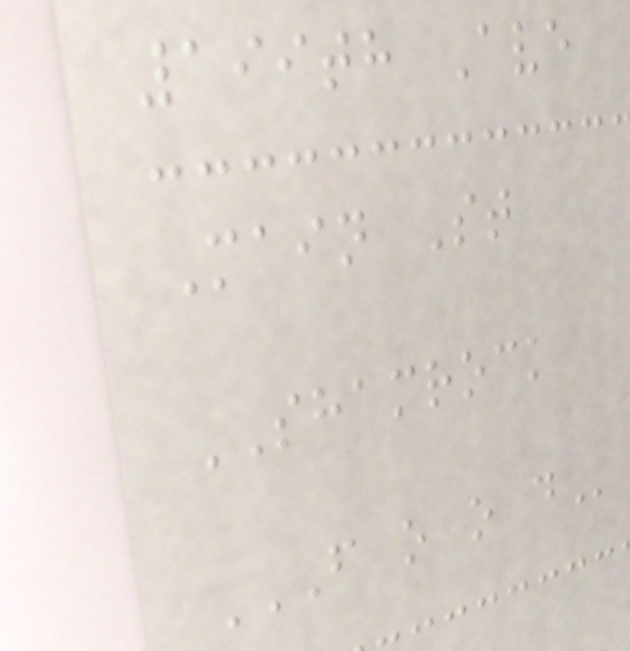199th Ave
Main St
SHAMROCK
F O O D
